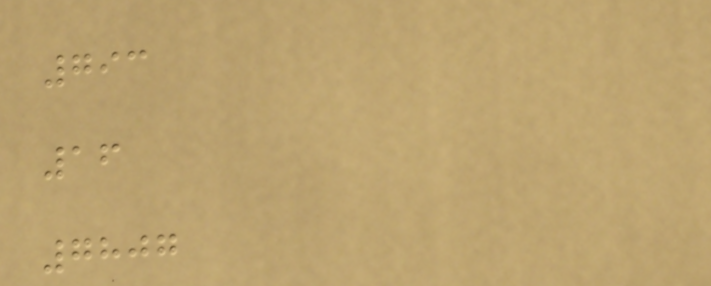793
16
7807
